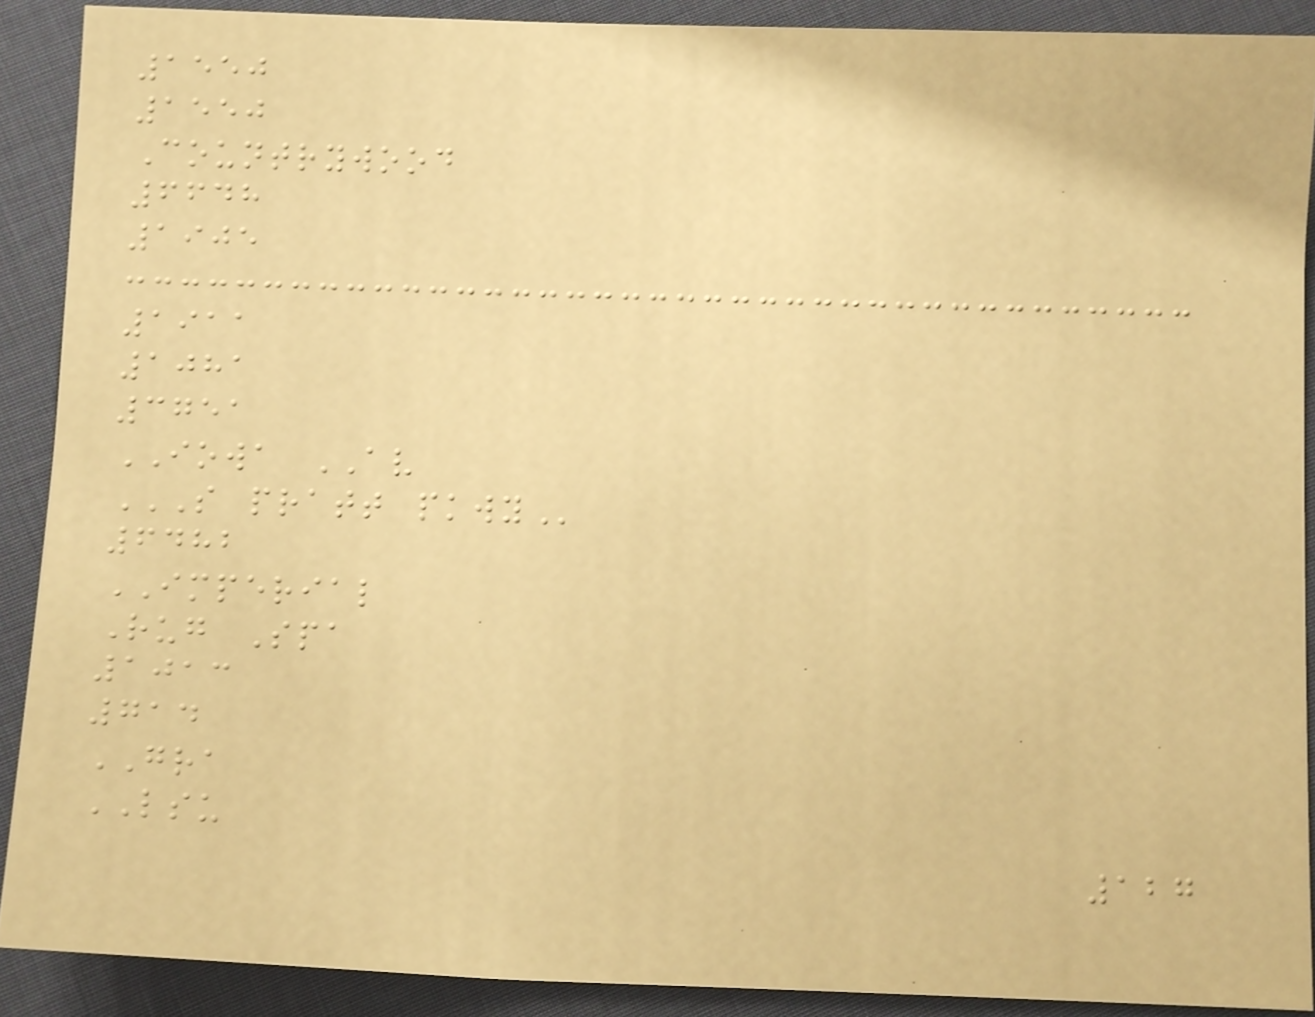1550
1550
Countrywood
6648
1905
1911
1081
3751
IOWA AV
S PRATT PKWY
6482
IMPERIAL
Rug Spa
1013
714
GRA
LSU
127
